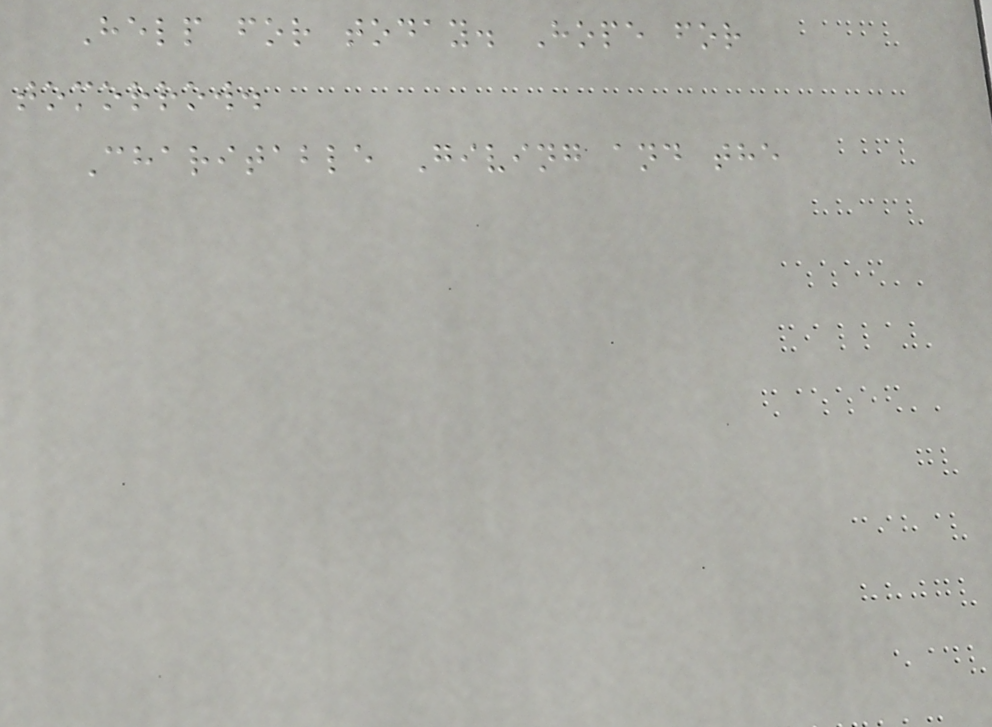Help for today. Hope for
tomorrow.
Charitable Giving and the
